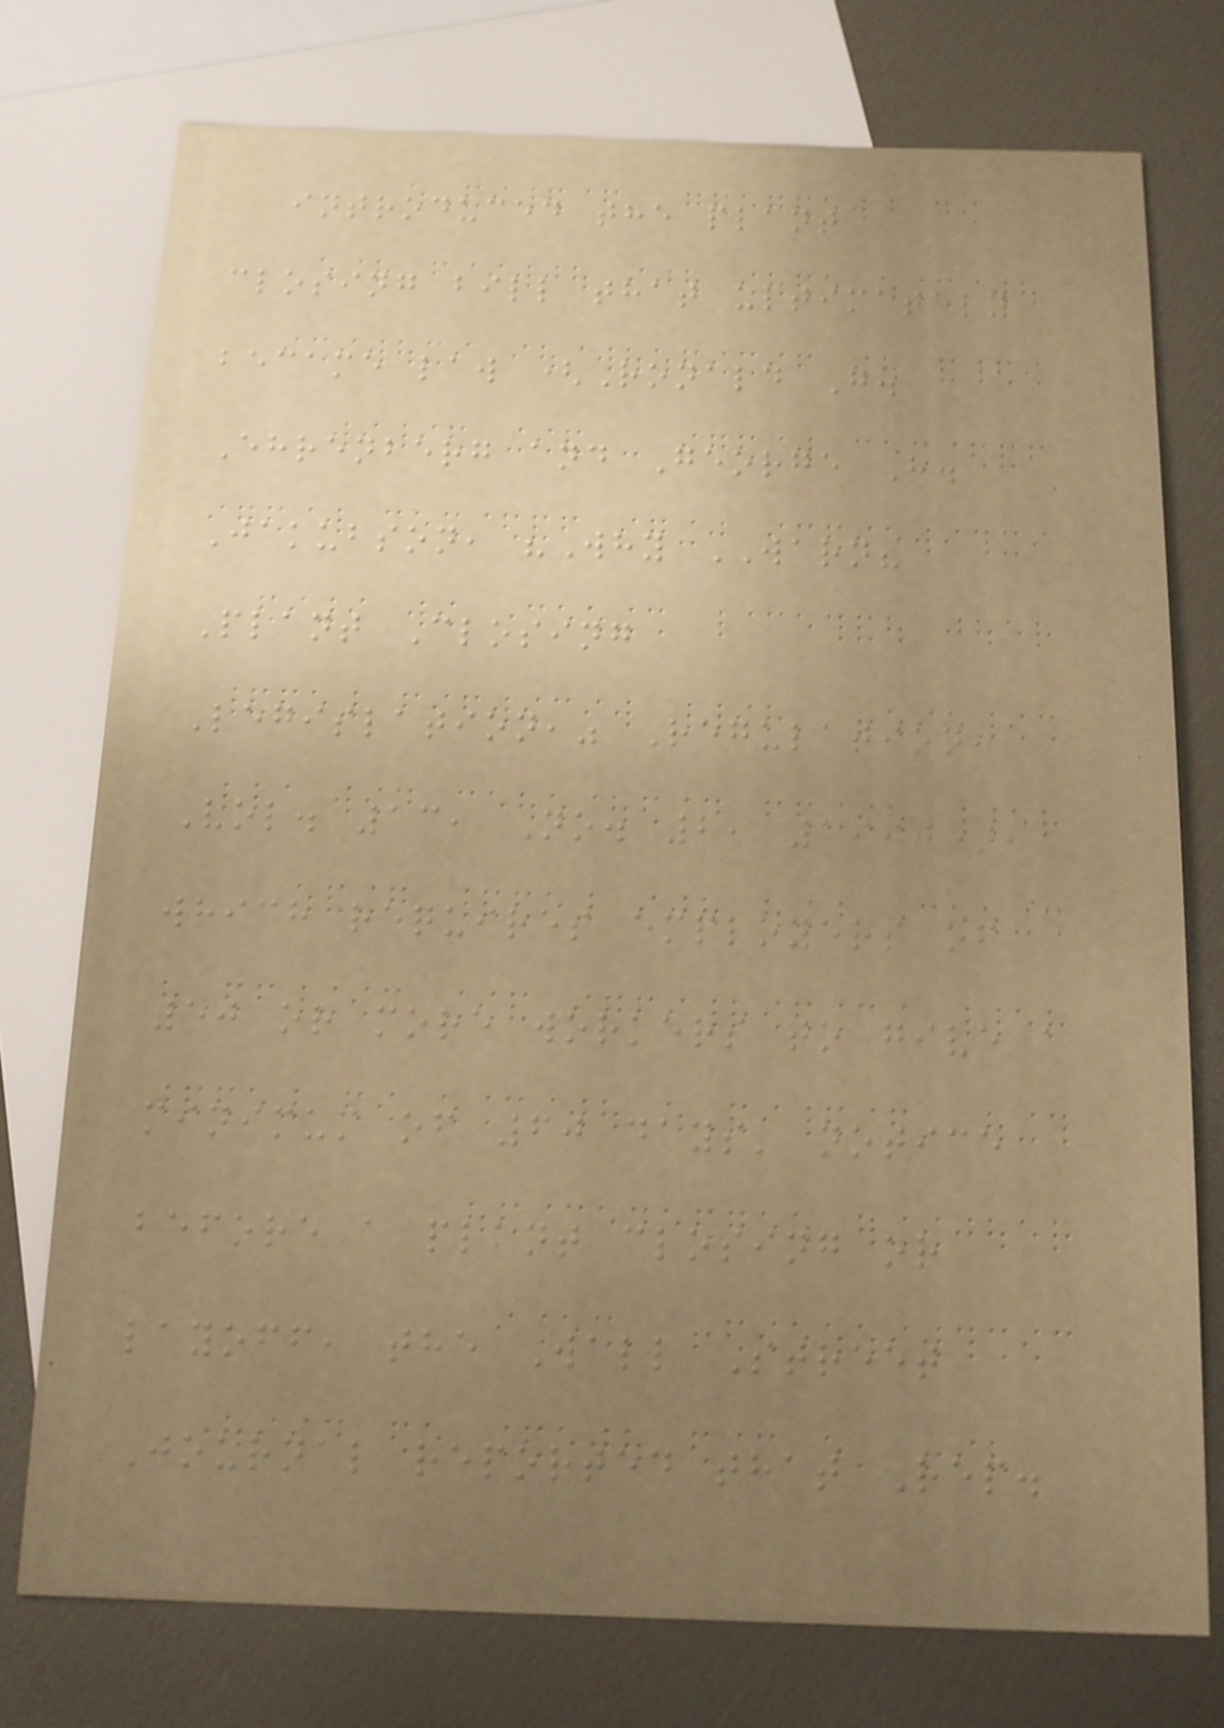introduced the plant
closing bill that ultimately
became law (Ronald G.
Ehrenberg and George H.
Jakubson, "Why WARN?
Plant Closing
Legislation," Regulation,
Vol. 13, No. 2, 1990),
which requires employers of
50 or more workers to give a
minimum of 60 days' notice
before a plant closing or
layoff, the Wall Street
Journal reported that Rep.
